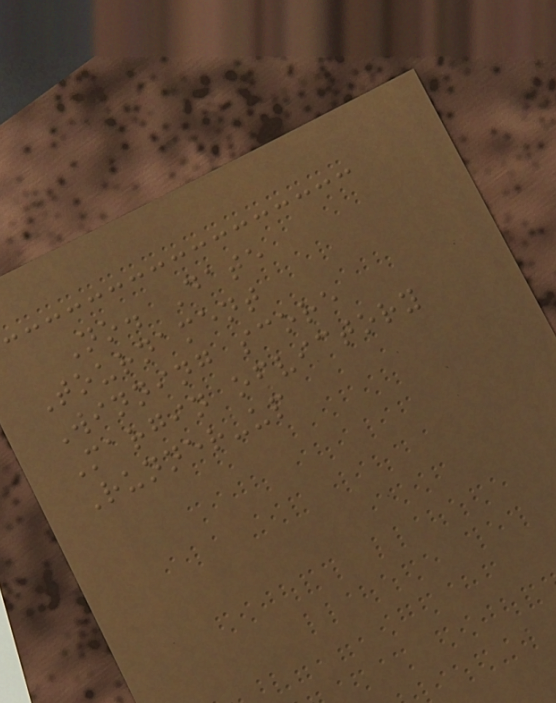No. Date
Tournament
Winning score
Margin ofvictory
Runner-up
